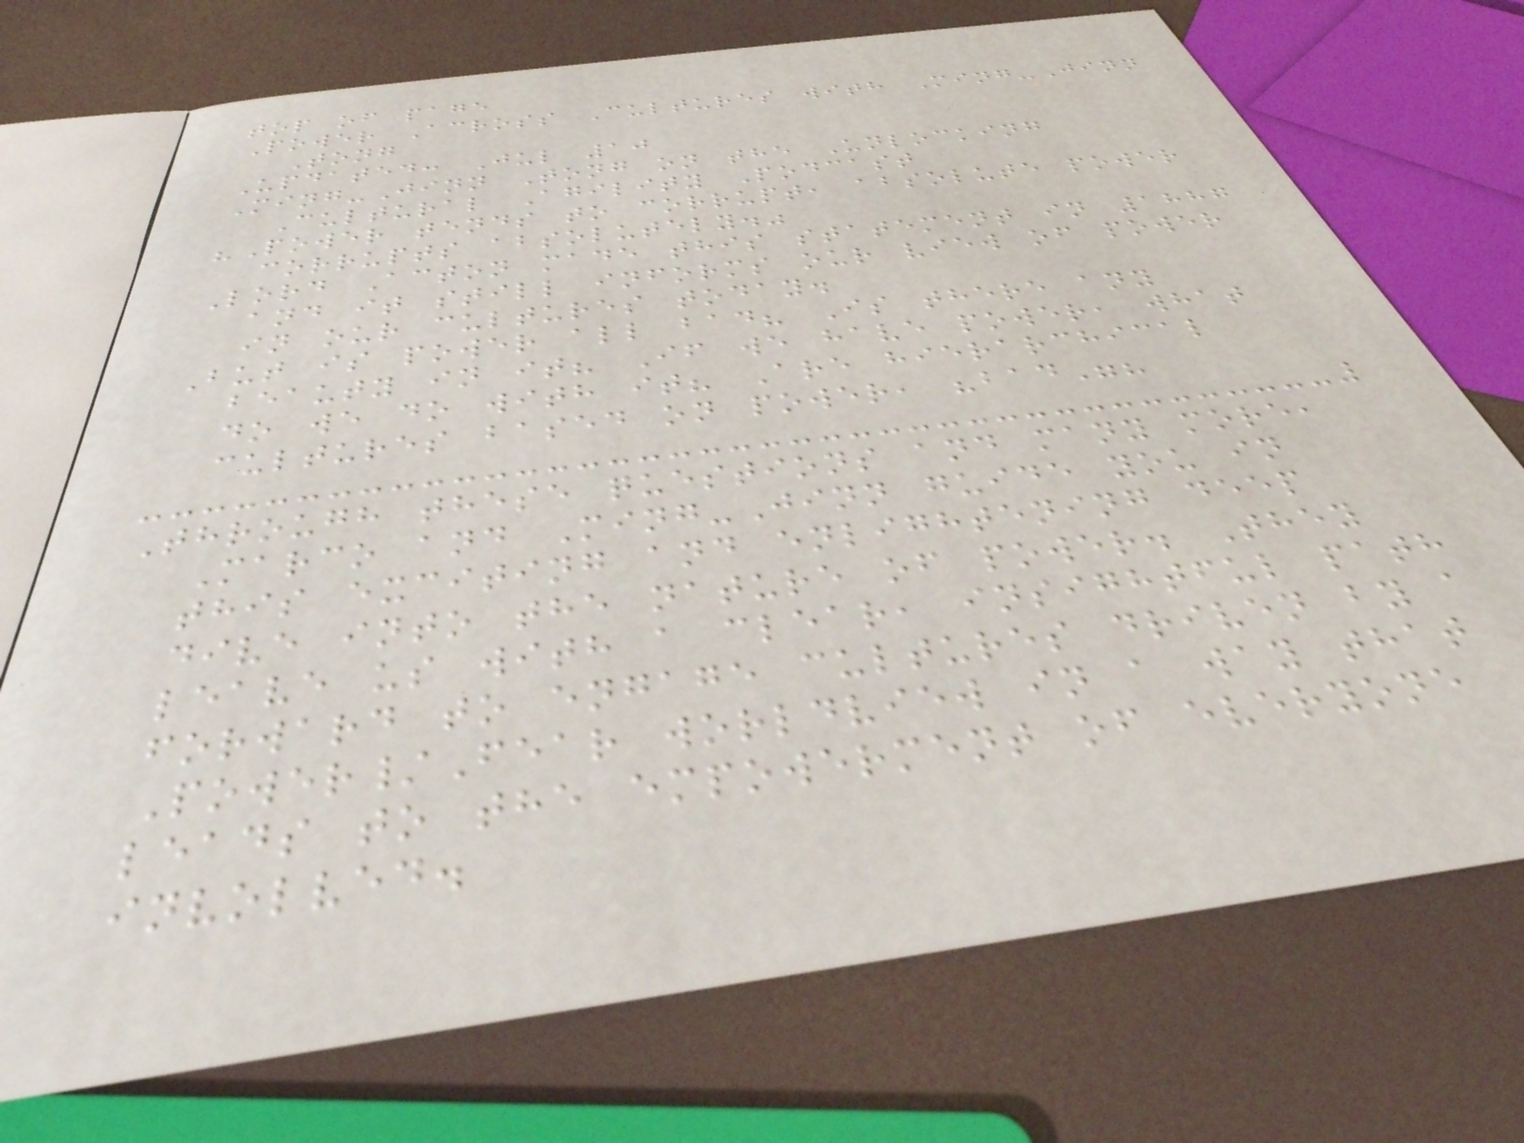top of page
Power Across Cultures with Ming-Jinn
Tong
Updated: Jul 10
Ming-Jinn Tong on the Unlocking
Cultural Agility Podcast
"Power tends to corrupt, absolute power
corrupts absolutely."
Lord Acton made this statement in 1887
and it still informs our view of power
in our cultures today.
But is power all bad? Is there any
beauty in it? If we have power, what
do we do with it? Are hierarchical
cultures based on power, "bad"?
Through these questions and many more,
Marco and Ming-Jinn guide you in
this exciting and enlightening deep
dive into the nature of power. They
leave us with a clear, insightful path
forward to engage cultures driven by a
Power/Fear worldview in a way that
leads to the empowerment of everyone
involved.
